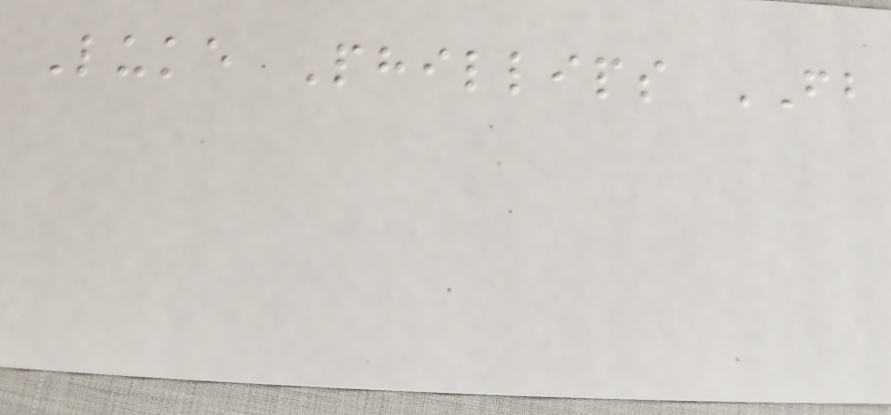Luke Phillips FB
